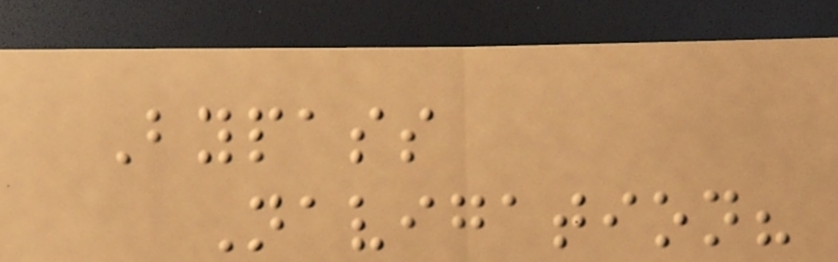Bypass
Navigation?
